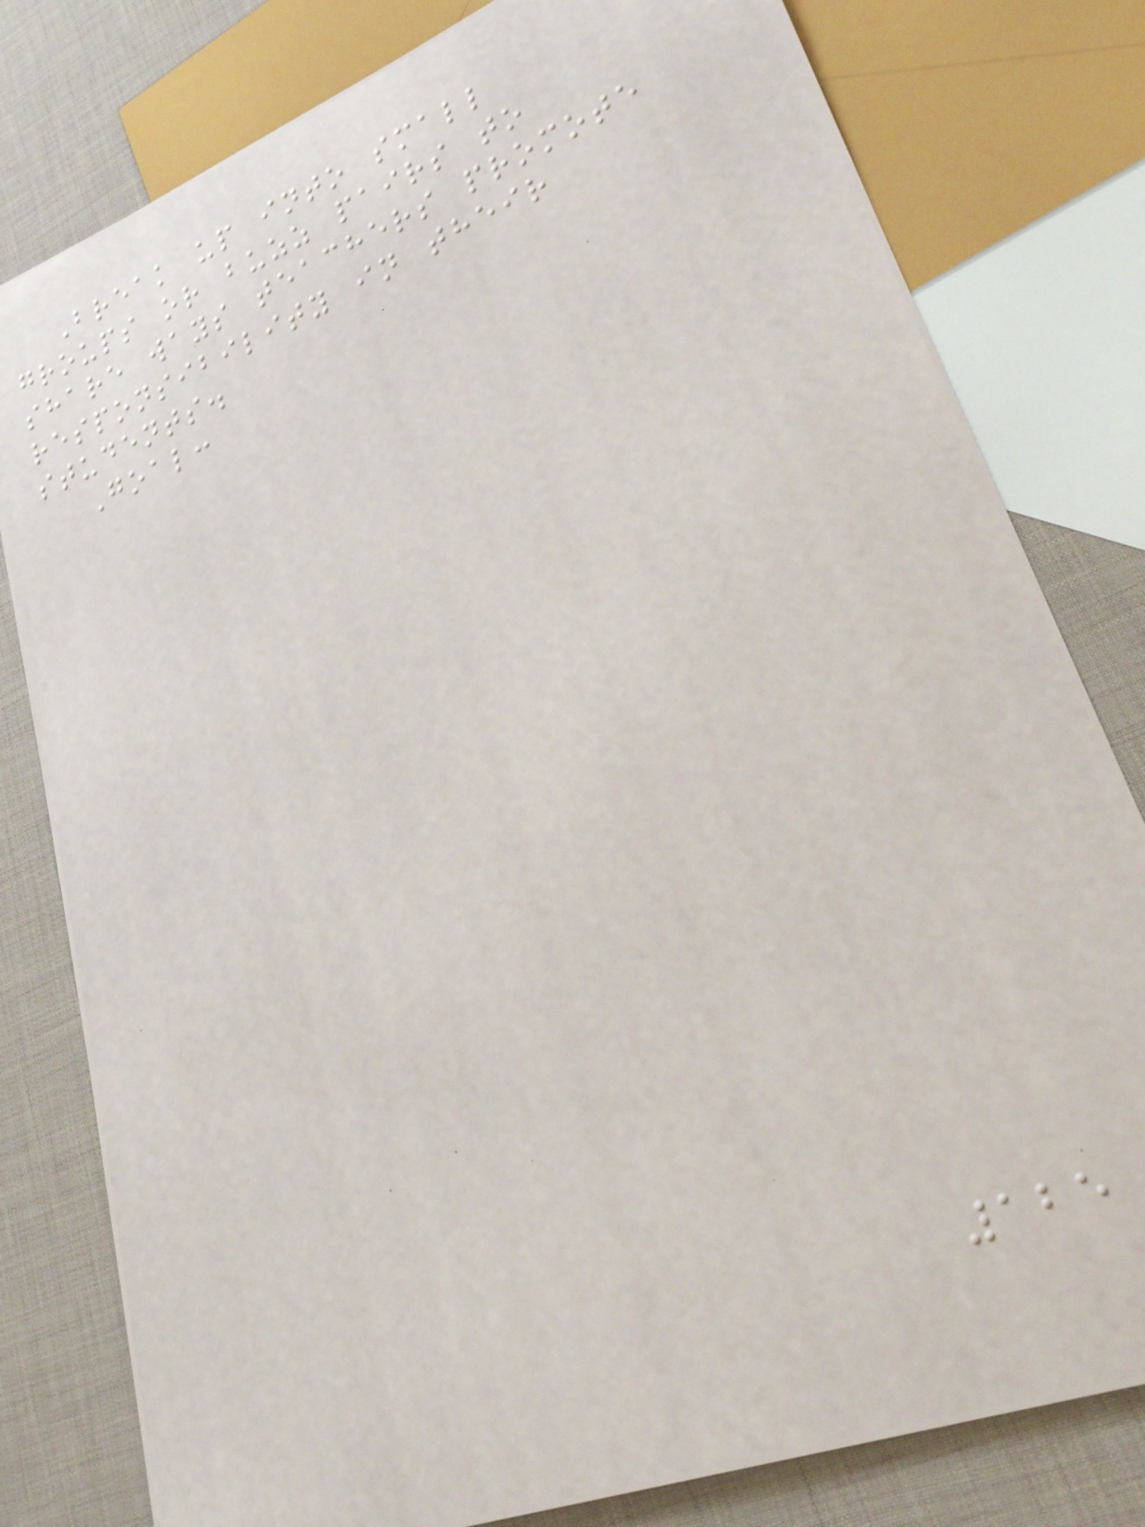Break up into small
groups or buzz pairs to
share ways teachers promote
responsibility in their
students.
Goal:
125
